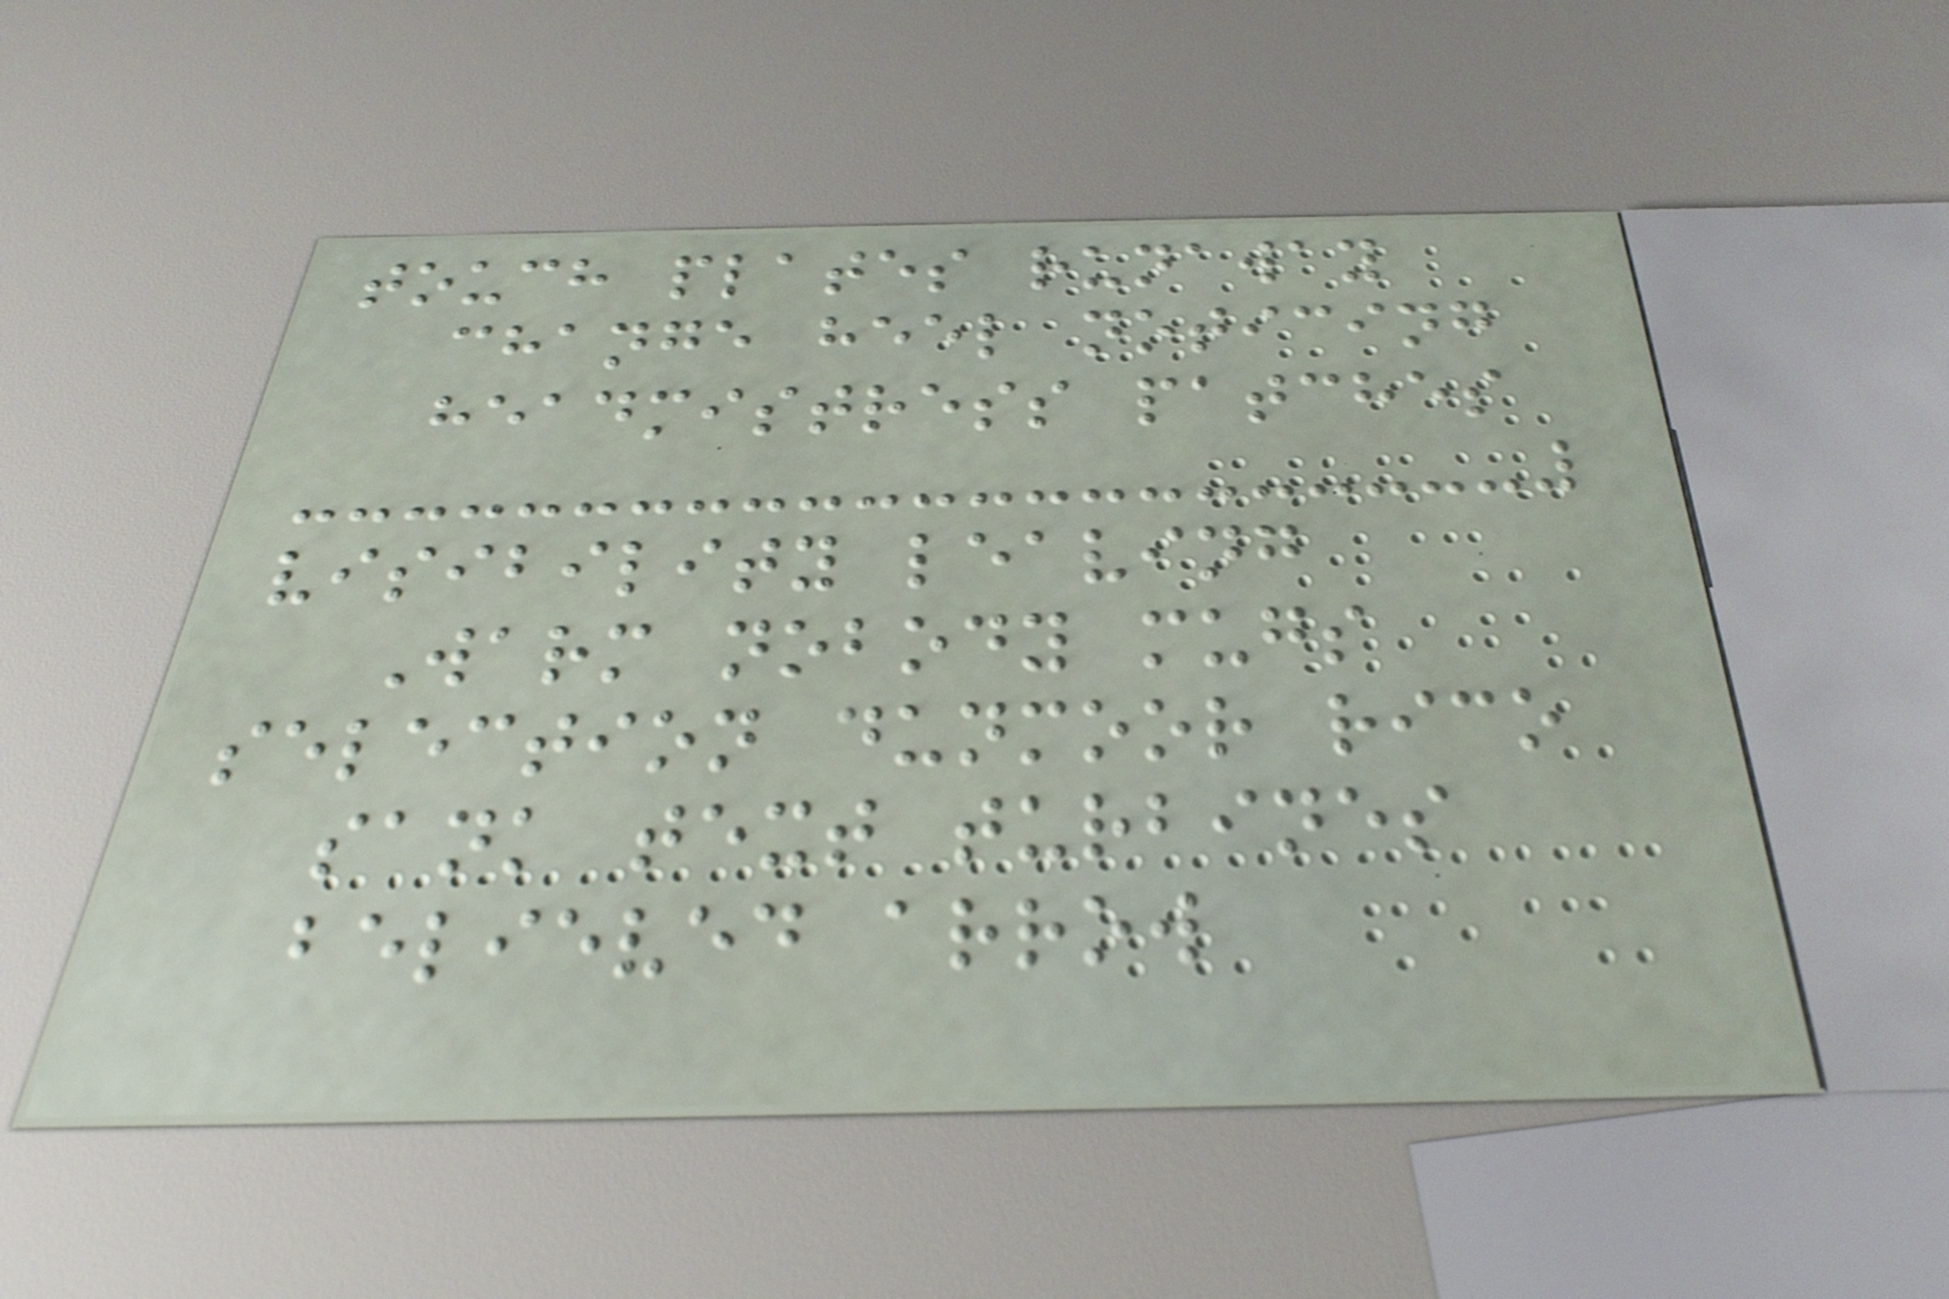touch plates runaway
change heel noticing
headmistress patches
visibility leaving
Warm nobody mugs
selection dunmoor rico
sank text turbines
believed arrow
